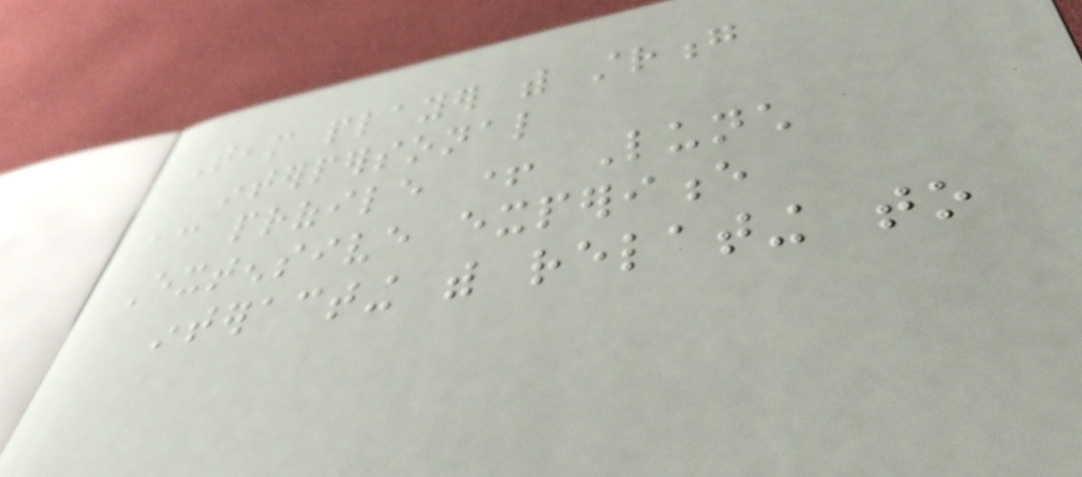Team player with strong
interpersonal
according profile + Lunch
Extensive experience
interacting with relating to
